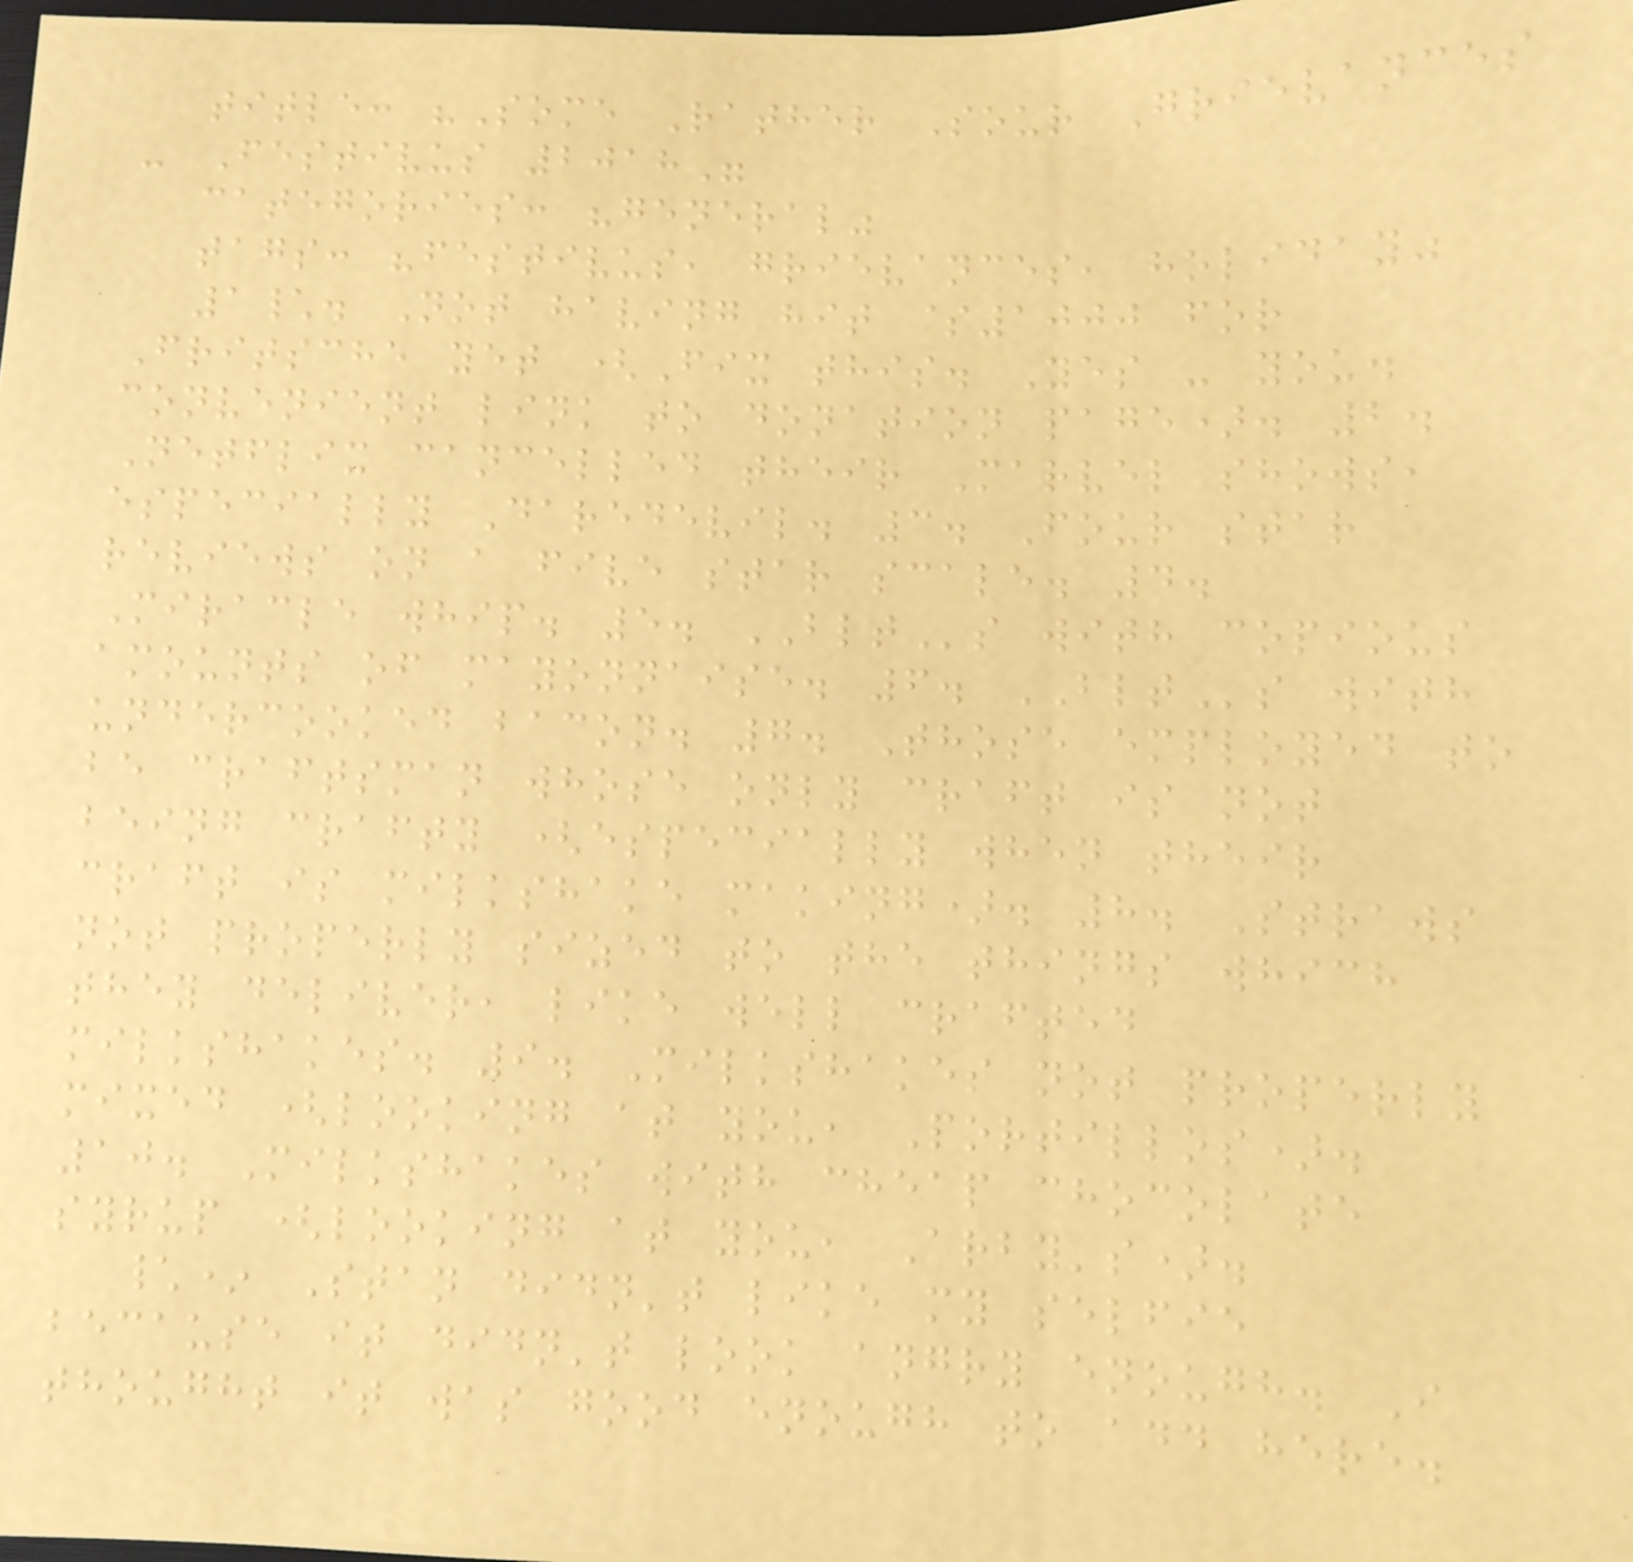title: "Some Rather Sour Grievances
- Festivus 2018"
categories: "general"
tags: "festivus, grievances, holiday"
1\. Not having hit $1000 for
Fritsche yet (Fix this. Yes - you.
convenient link to donation page). 2.
Netflix cancelled their Marvel shows,
especially Daredevil. 3. Four star
reviews on a five star scale. 4.
Miracle whip. 5. BLTs with copious
amounts of mayonnaise. 6. BLTs with
undercooked bacon. 7. Those employed to
be craftsman whose only craft is not
being crafty (especially when their
craft is milkshake making). 8. Straws
not properly sized to the things which
they deliver, like well crafted
milkshakes. 9. Milkshakes not properly
mixed (looking at you, Portillos).
10. Milkshakes with cheap chocolate
syrup (looking at you, Arby's).
\* Stan didn't like my selfie
because it didn't look angry enough. I
thought it was good enough to add here.
